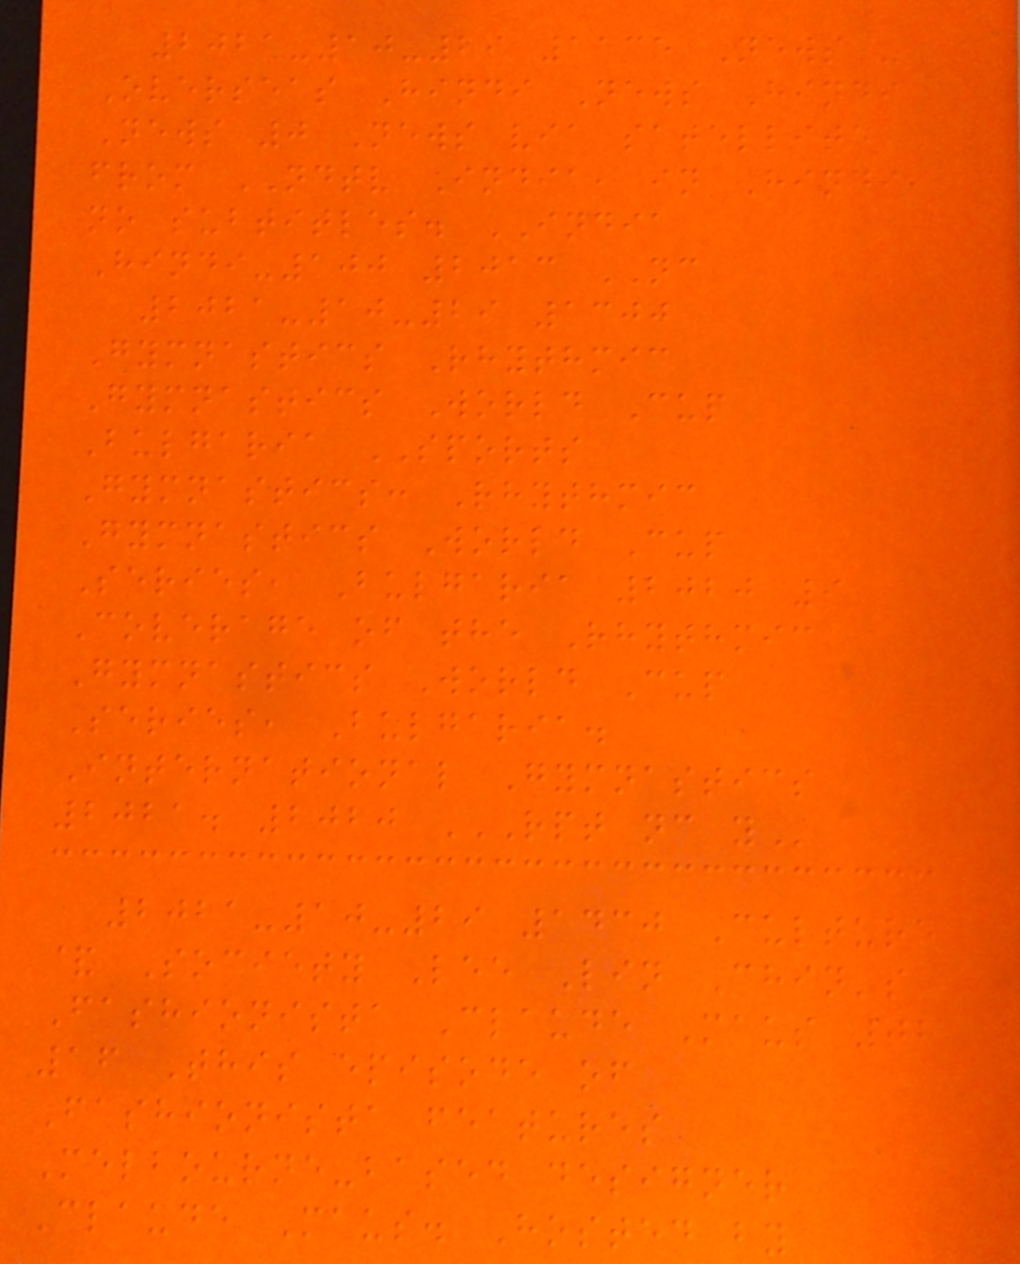2021-10-29 1135 News -
Overseas Hindi News Hindi
News 0 News via satellite
from NDTV India, in Hindi,
no subtitles. INDIA
Hindi-100 2013 NC
2021-10-29 1300
Gymnastics Rhythmic
Gymnastics World Cup
Bulgaria SPORTS
Gymnastics: Rhythmic
Gymnastics World Cup
Series, Bulgaria 2020 9
Coverage of the Rhythmic
Gymnastics World Cup
Series, Bulgaria.
International Gymnastics
2021. 2020 RPT NC Y
2021-10-29 1430 Culture
& Society Lee Lin Chin's
Fashionista Claude Maus 02
16 This episode of
Fashionista features
Melbourne-based designer
Claude Maus. Hosted by
